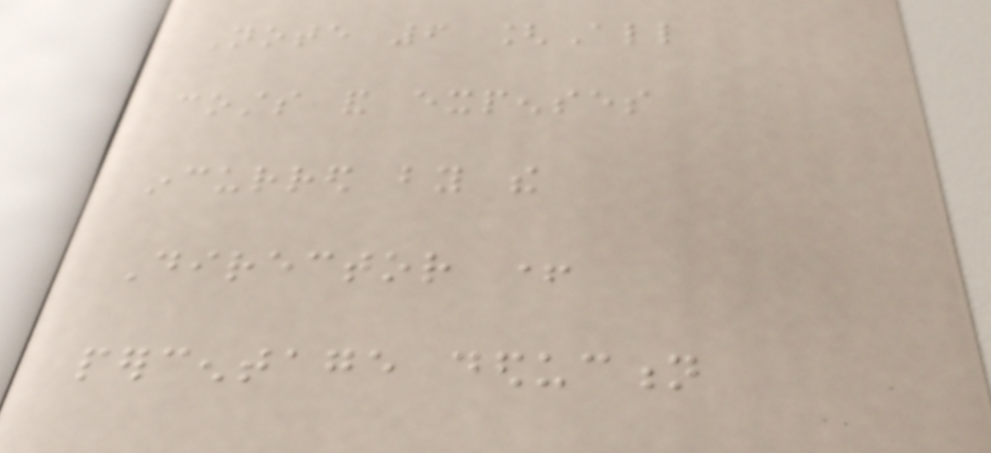Note 6 [All
costs and expenses
incurred by the
Director +
percentage deduction
